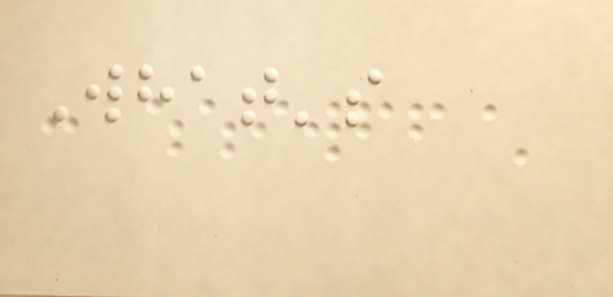What's
